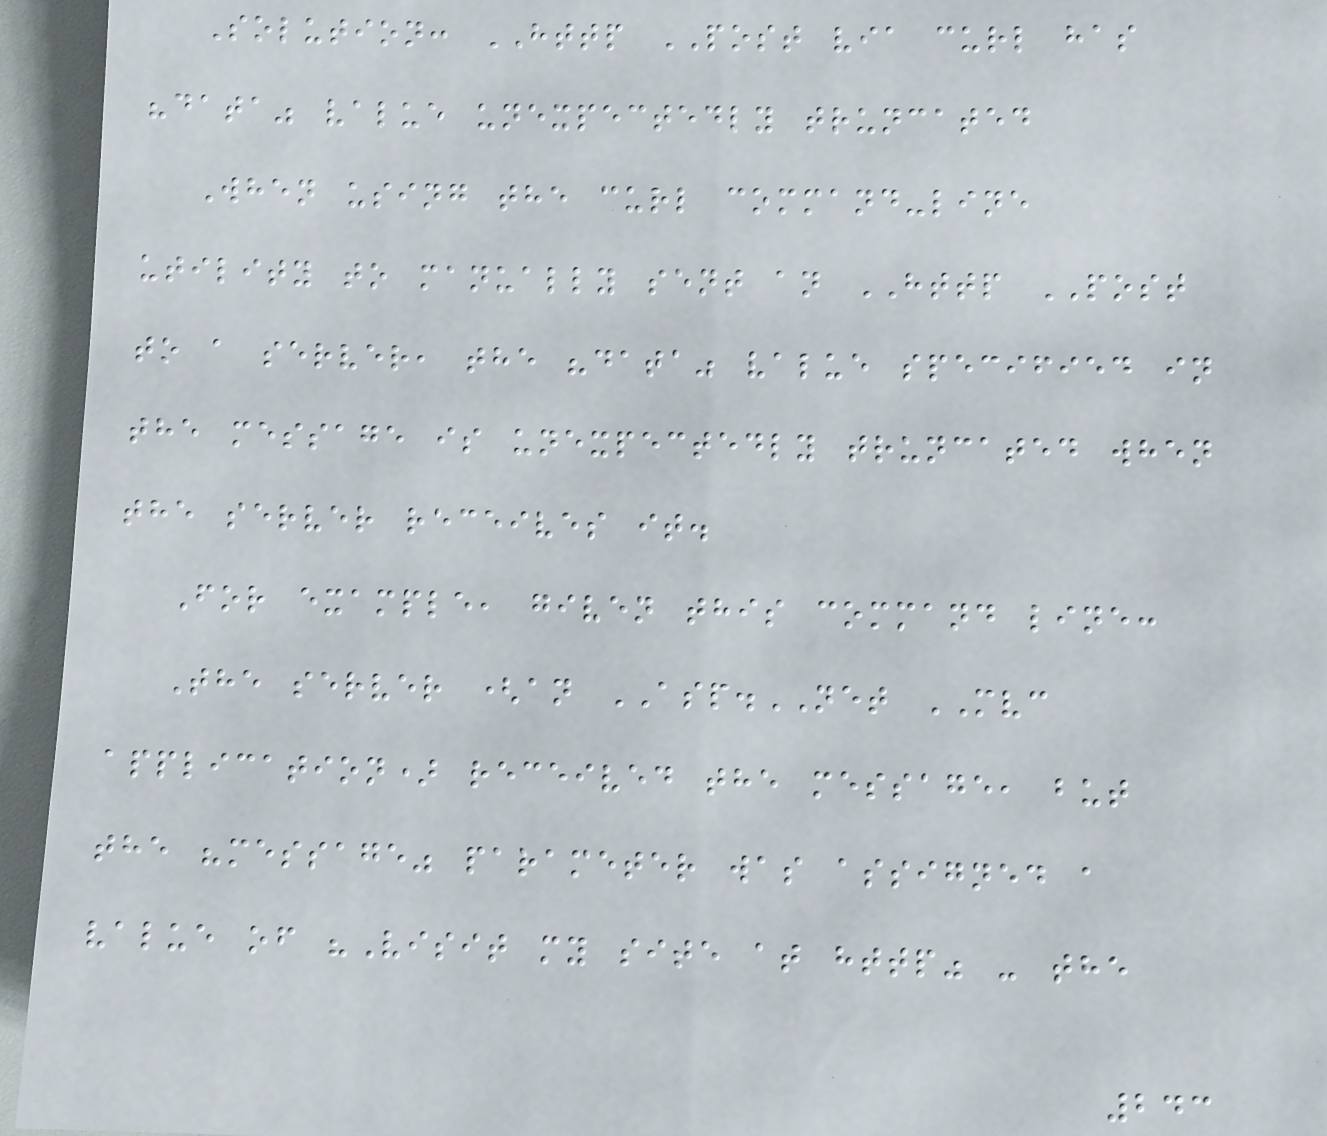Solution: HTTP POST via curl has
"data" value unexpectedly truncated
When using the curl command-line
utility to manually sent an HTTP POST
to a server, the "data" value specified in
the message is unexpectedly truncated when
the server receives it.
For example, given this command line:
The server (an ASP.NET MVC
application) received the message, but
the "message" parameter was assigned a
value of "Visit my site at http" - the
243
